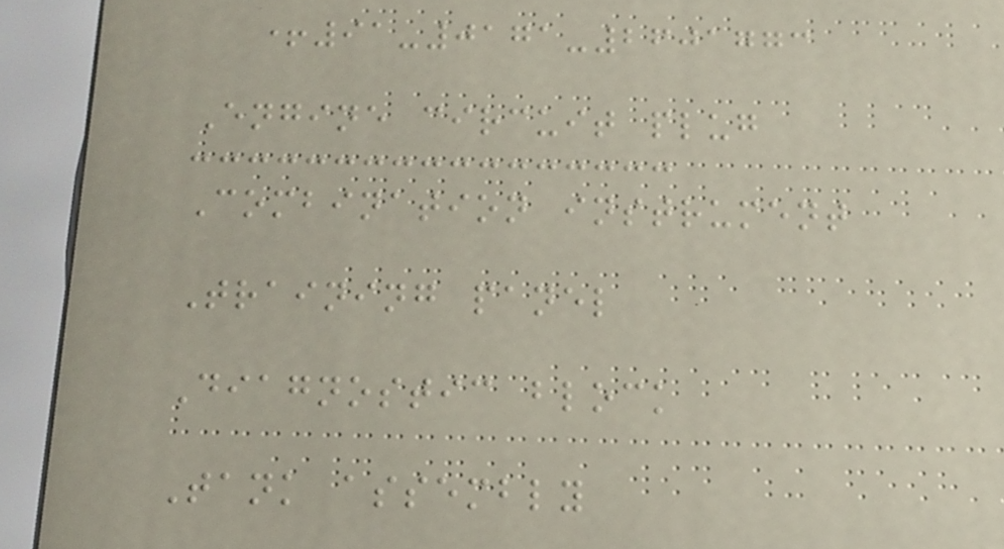+91-0171-2601773
Engine circuit plug
Combination instrument
Training panel
Diagnostic block
Tank assembly
